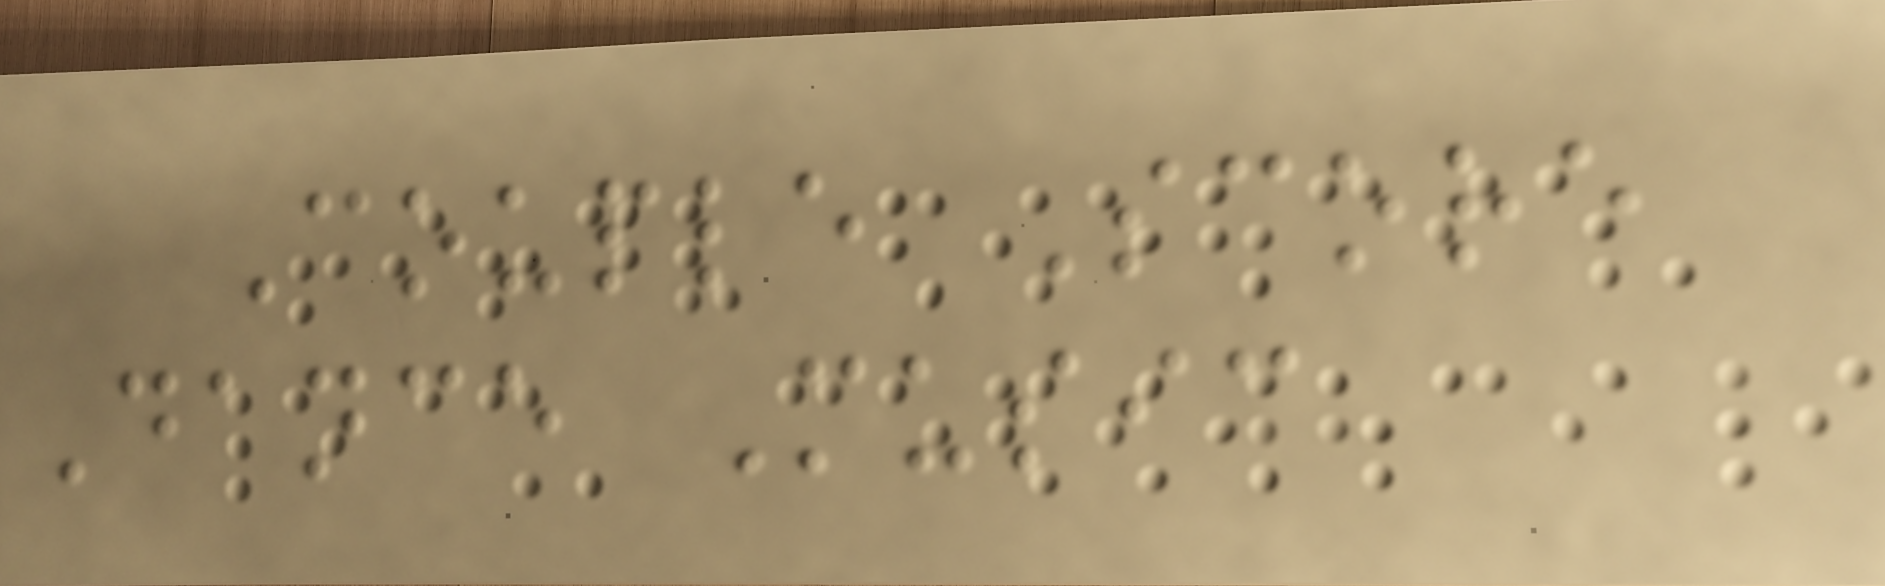Couple Score
Dance Music
